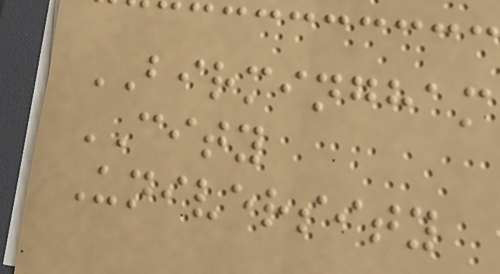BIRMINGHAM
CITY
University
